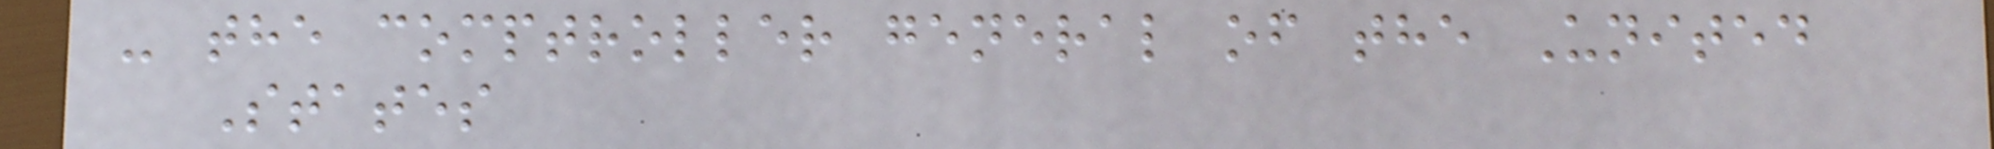- the comptroller general of the United
States
